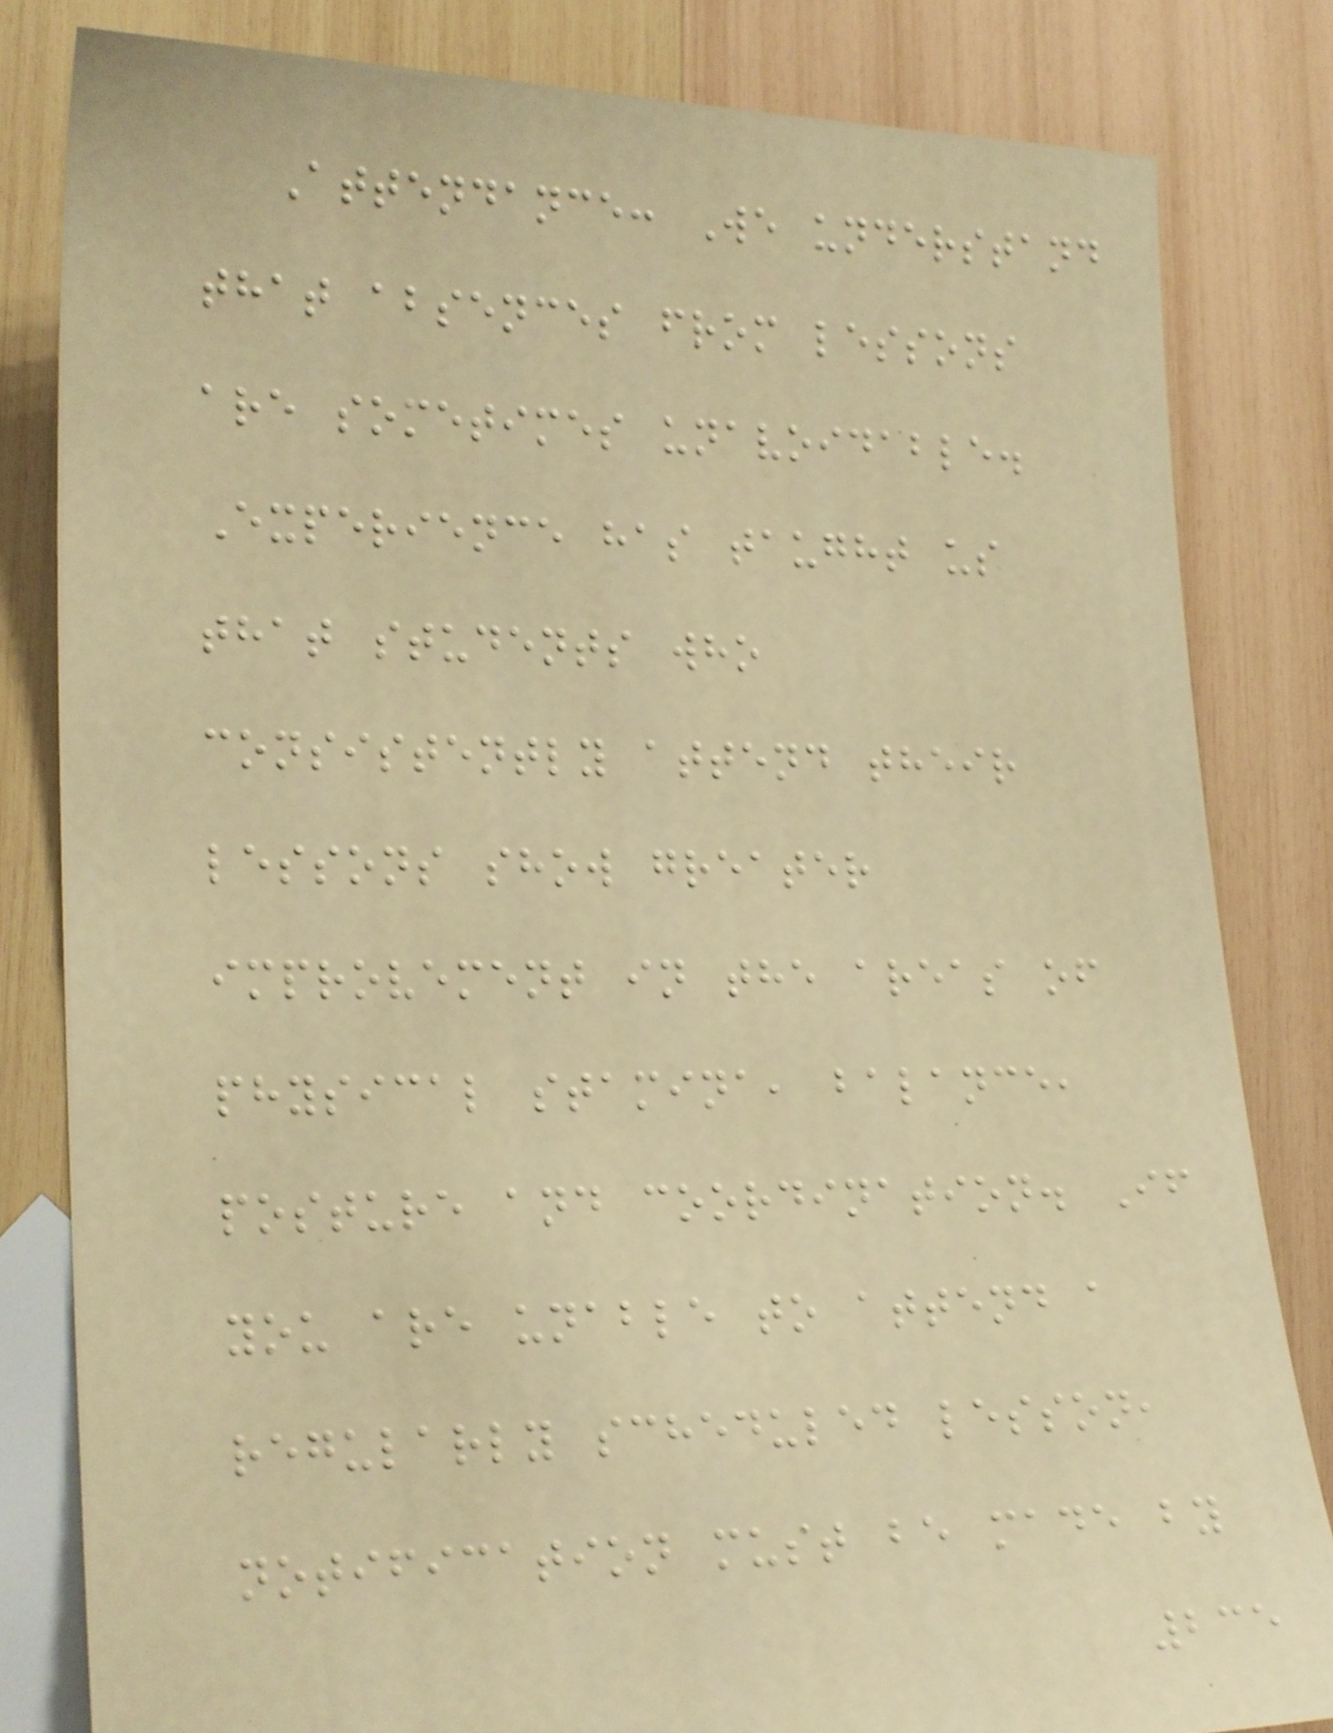Attendance: We understand
that absences from lessons
are sometimes unavoidable.
Experience has taught us
that students who
consistently attend their
lessons show greater
improvement in the areas of
physical stamina, balance,
posture and coordination. If
you are unable to attend a
regularly scheduled lesson,
notification must be made by
235
